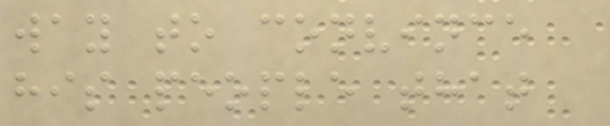way to convince
his people that
